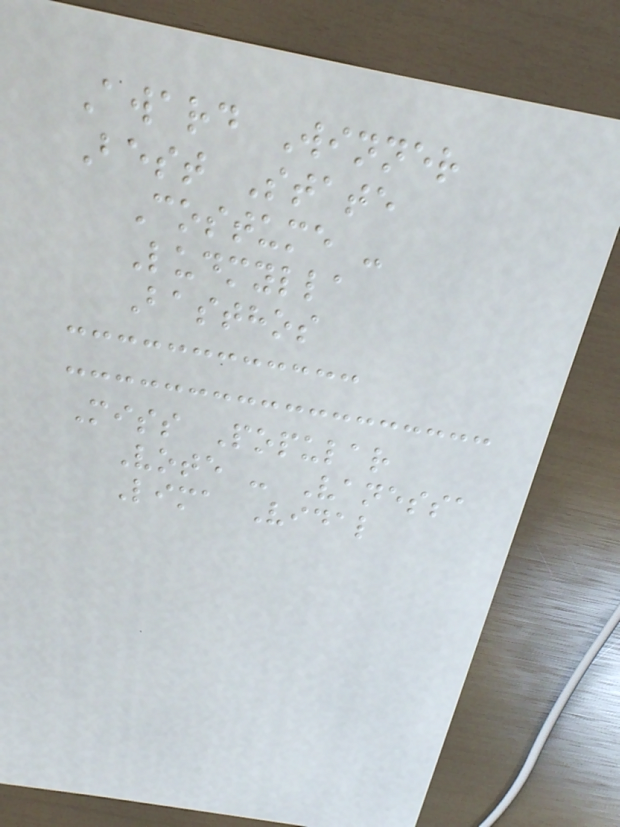Award Winner
Best State
Costume -
Ludmylla
Basthos
Miss Popular
Vote - Vanessa
Lima Vidal
